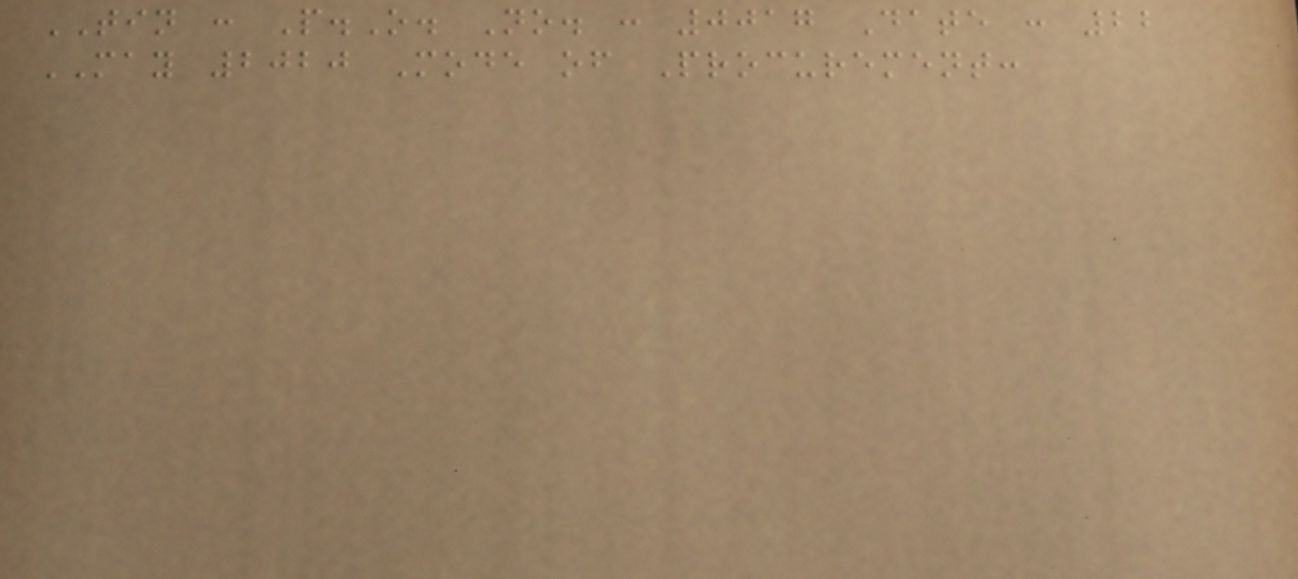TIN : P.O. No. : 0017 Date : 22
MAY 2020 Mode of Procurement:
